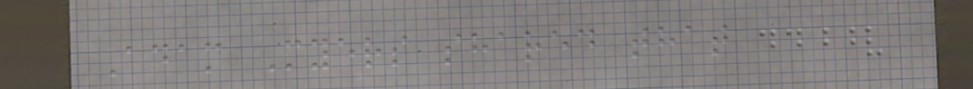Adam Myers shared that
